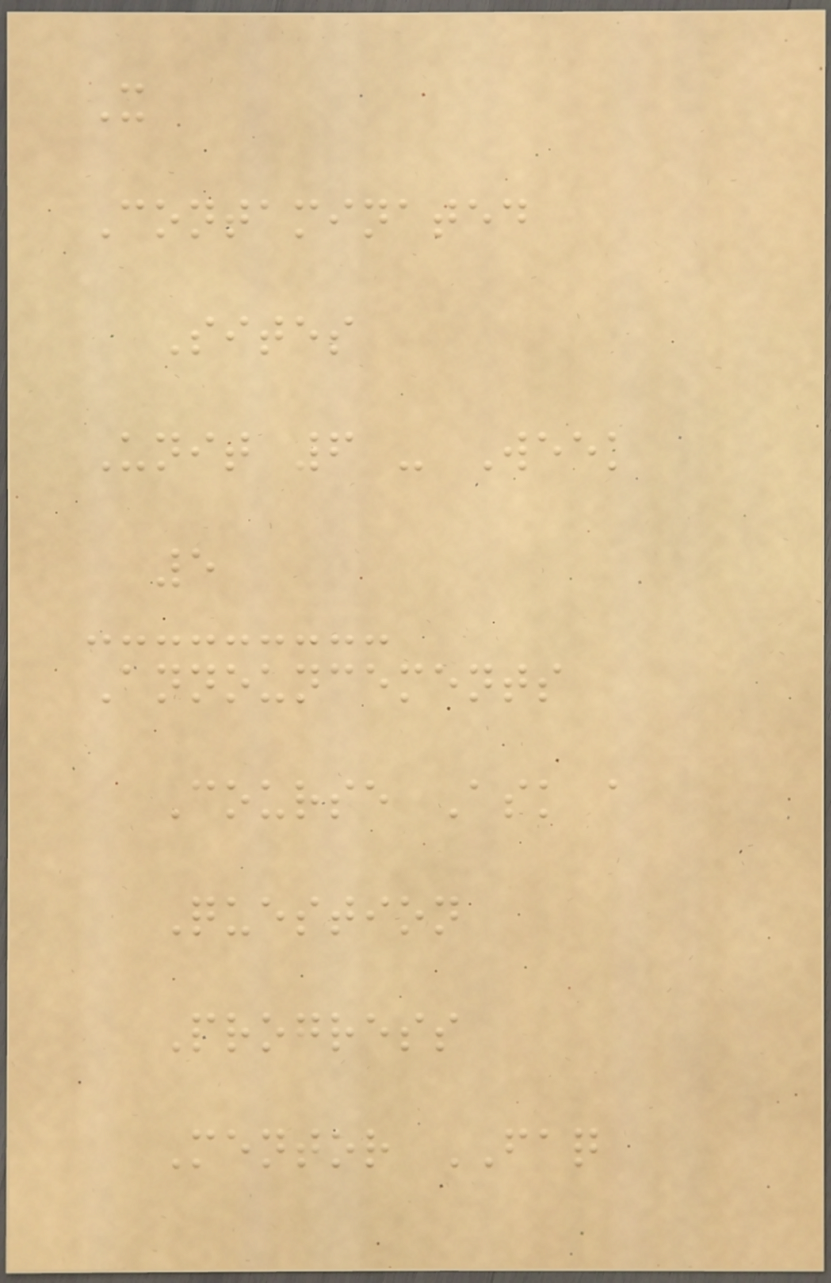X
Contaminated
Sites
Unit 6 - Week
5
Announcements
Course Ask a
Question
Progress
Mentor FAQ
